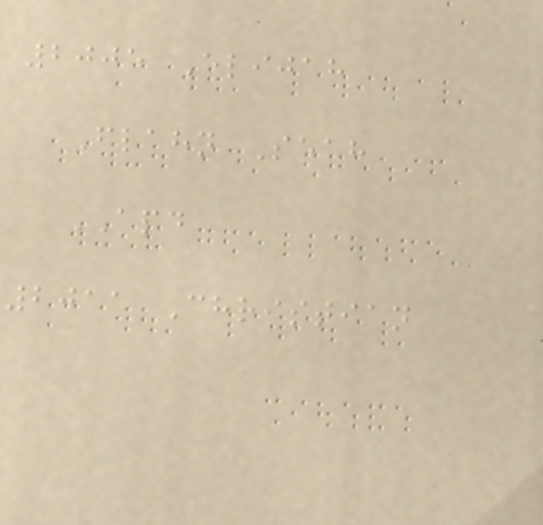2005 Elijah
Flahn Seah
APD
2011 Christian
